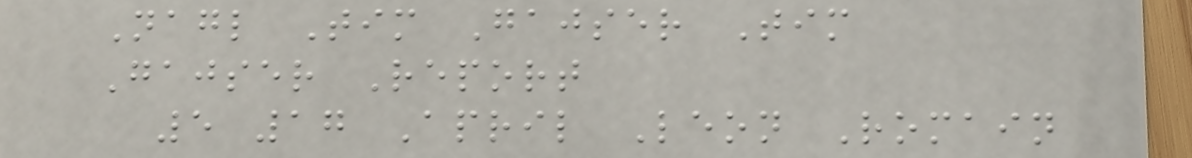Nagl Tim Gajser Tim
Gajser Report
5 17 April Leon Romain
